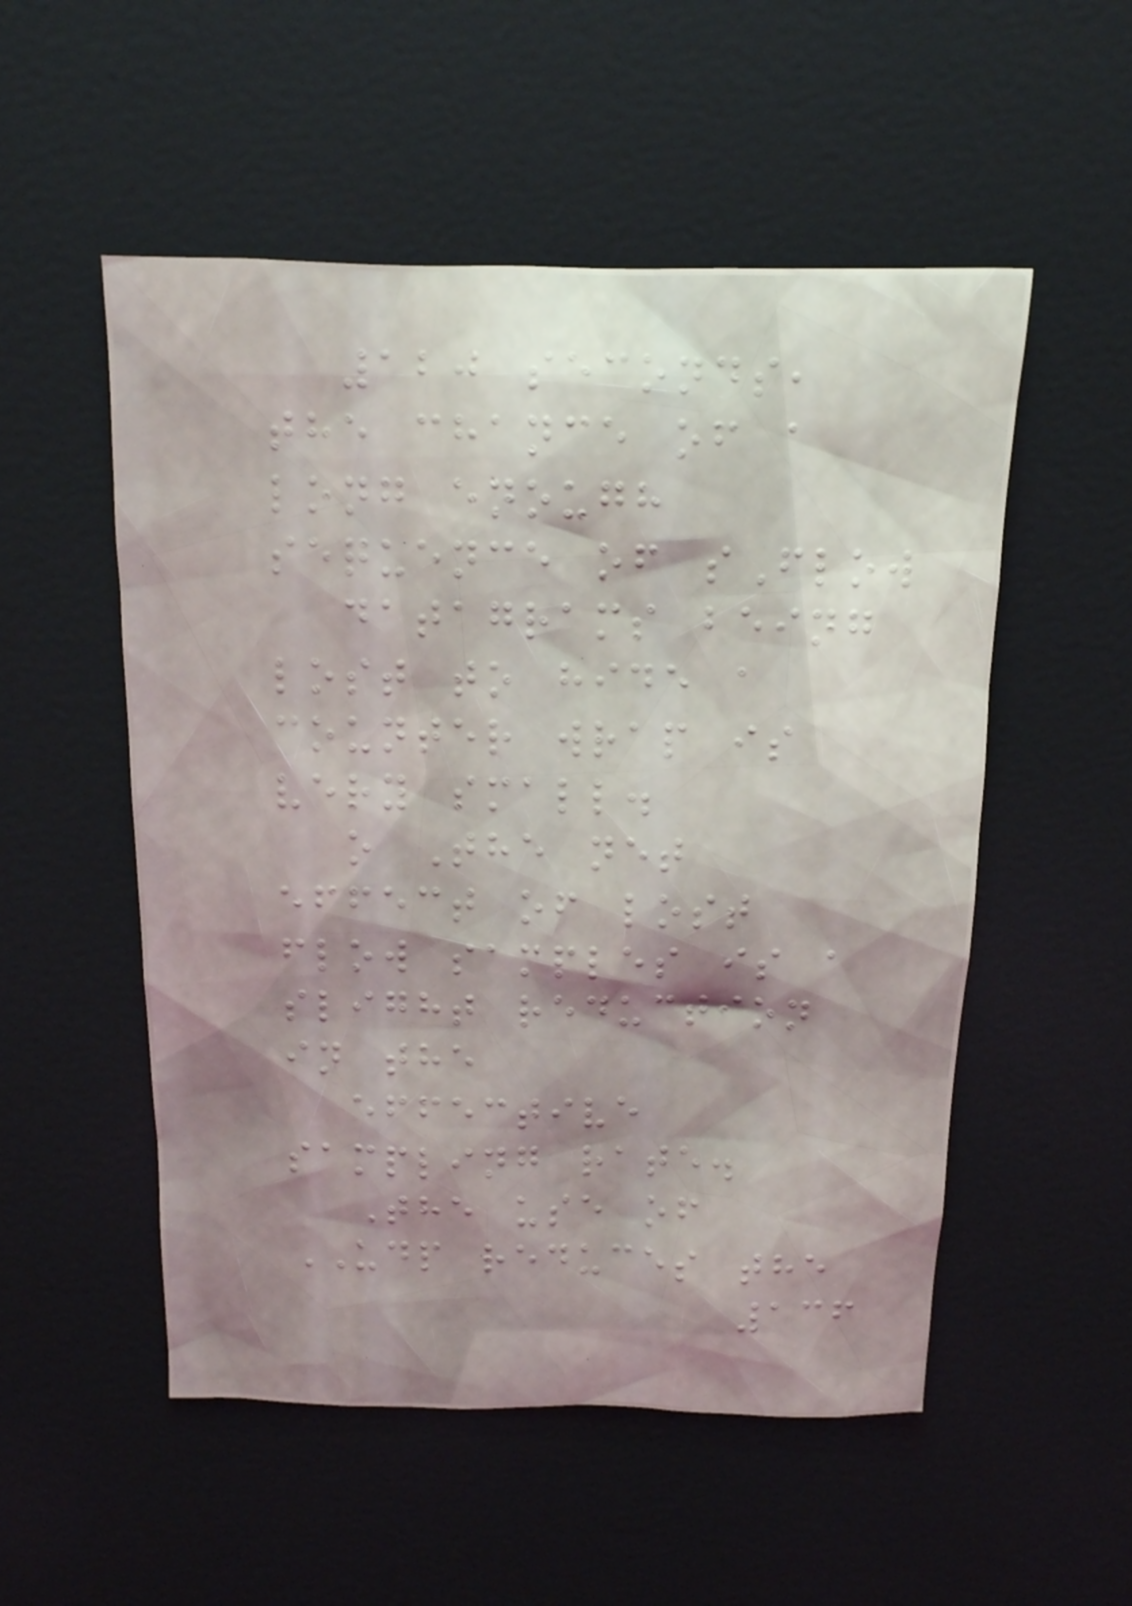120 seconds,
the chance of a
long enough
sequence of sFlow
datagrams being
lost to hide a
counter wrap is
very small.
o The net
effect of lost
flow samples is a
slight reduction
in the
effective
sampling rate.
The use of
UDP reduces the
136
